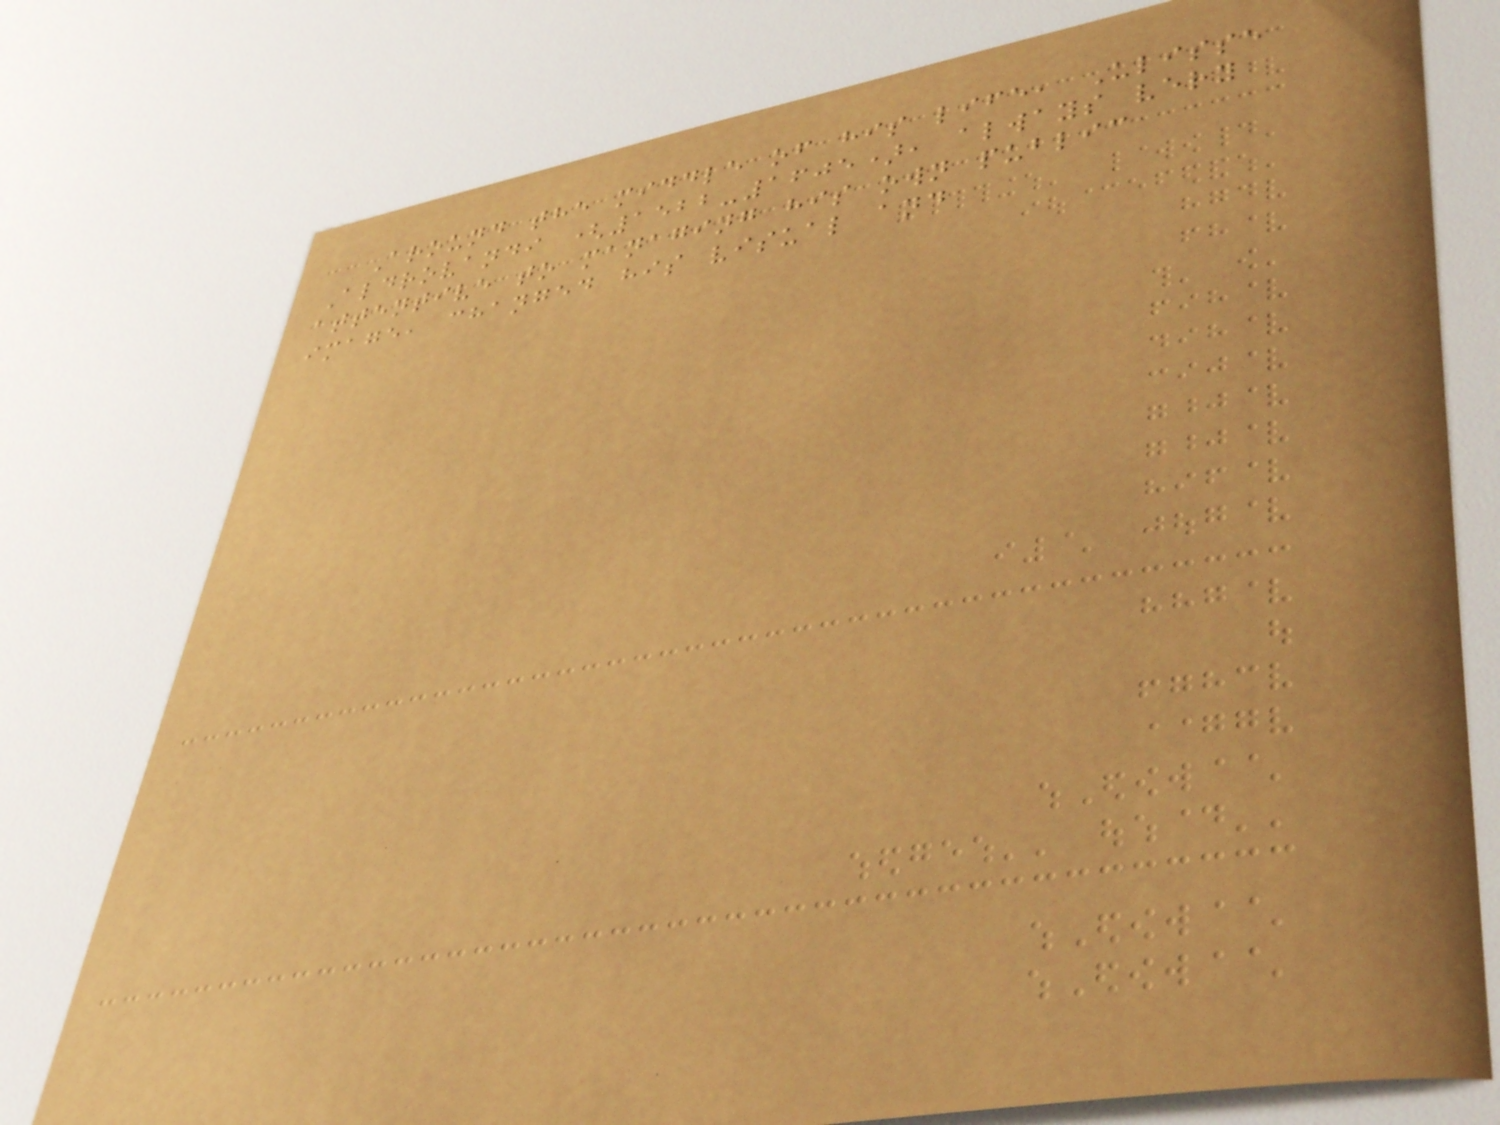Around the middle of his life, Ulisse
Aldrovandi (1522-1605), always very
attentive to managing his own public
image, changed his visual and
